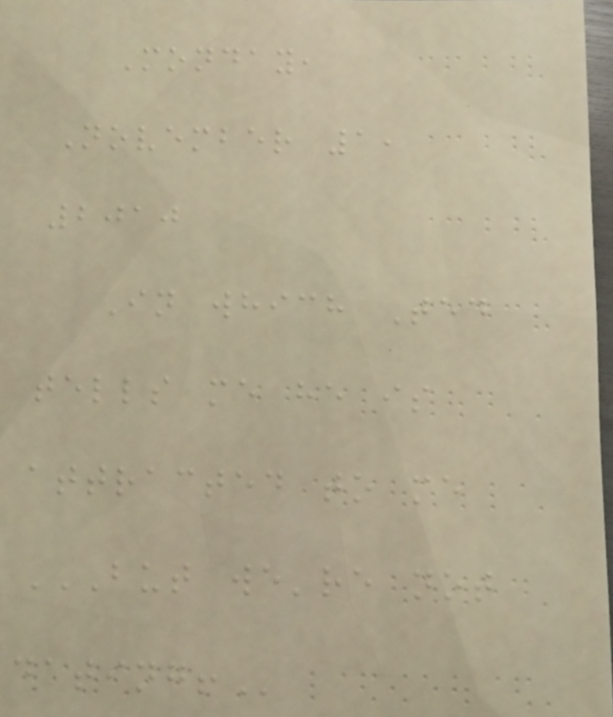Monday,
November 1,
2010
In which Ted
tells me he is
attracted to me
BUT WE'RE NOT
DATING!
